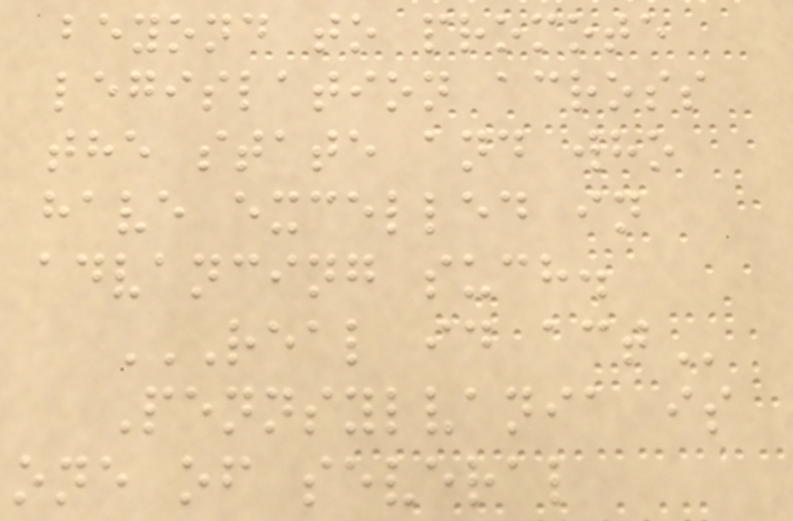beyond to promote
legislation across
the state and who
have excelled in
advancing such.
REAL ID ACT
Pennsylvania is
one of several
